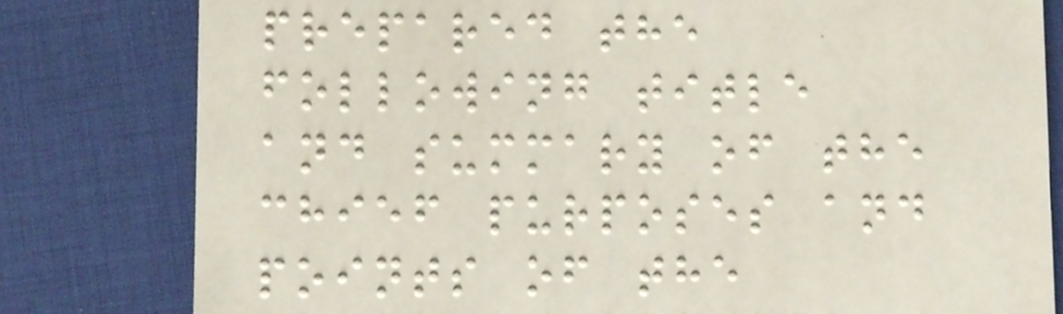prepared the
following title
and summary of the
chief purposes and
points of the
